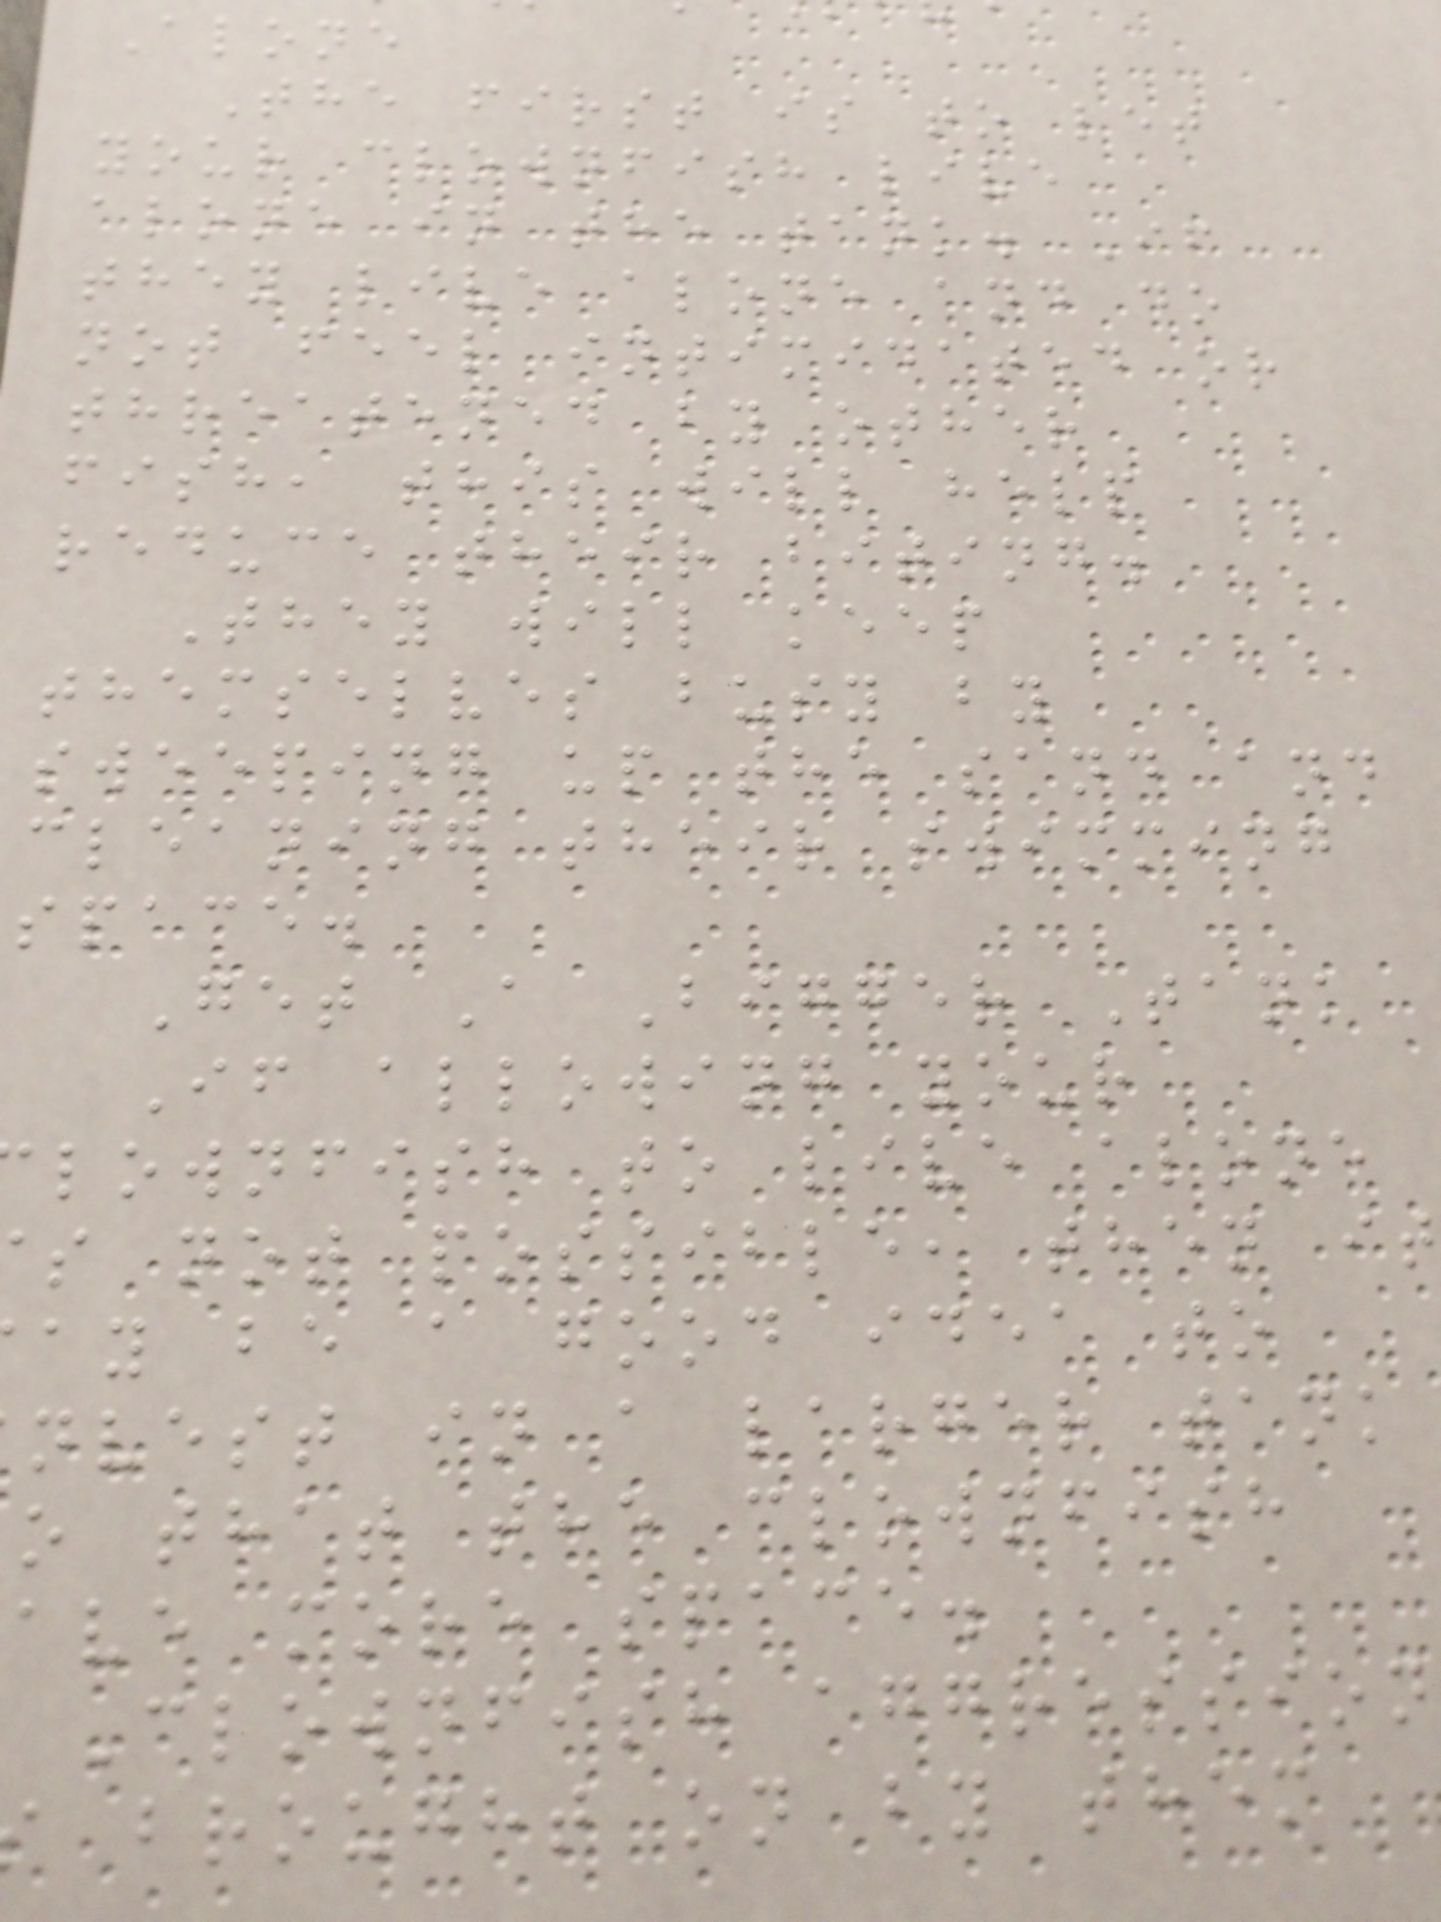Alone
The first is to let
your clownfish live
alone in the tank. If
they live alone and do
not feel intimidated or
threatened by other
fish, this will help
reduce their biting.
They will keep
themselves busy by
sweeping up the sand and
cleaning their swimming
space.
Get A Bigger Tank
If allowing your
lownfish to live alone
s not possible, then it
ay be a good idea to
nvest in a larger tank
o that the clownfish
ave more space.
Clownfish aggression
brought on by them
